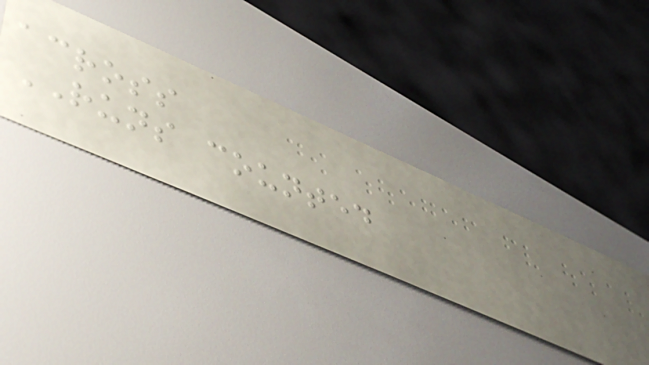across
RUNS counted
